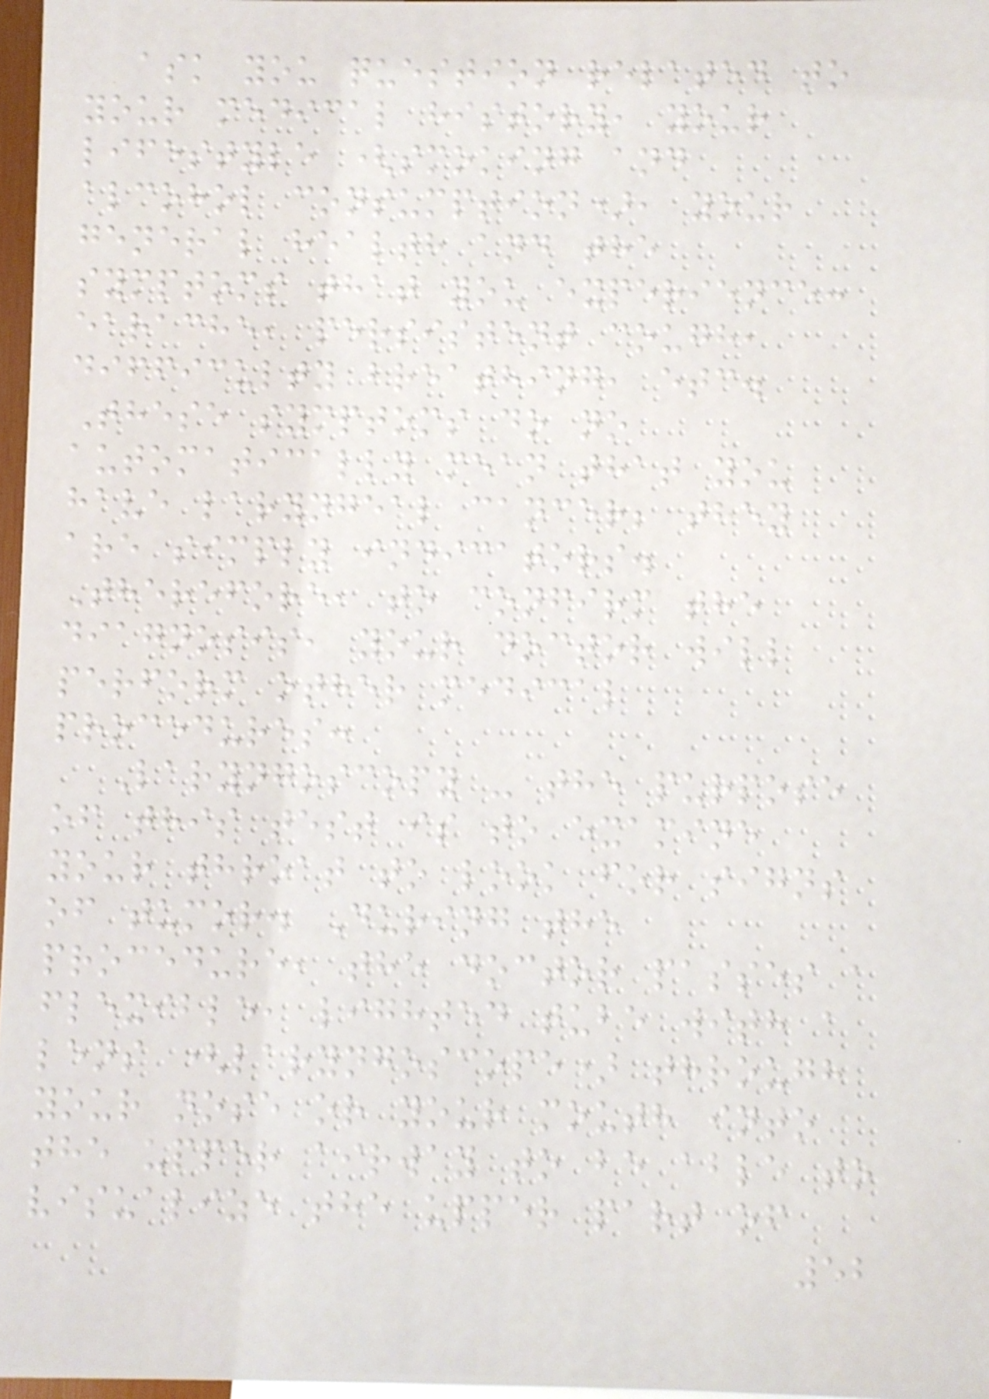ask you question related to
your medical history, your
lifestyle (smoking and
alcohol consumption), your
general health and the
symptoms that you experience:
earache, persistent cough,
difficulty breathing, etc.
These symptoms do no
automatically mean that you
have laryngeal cancer; they
are simply indicators.
Therefore, to confirm the
diagnosis, your doctor will
perform other medical
procedures:
Laryngoscopy - the purpose
of this test is to examine
your throat to look for signs
of tumor. During the
procedure, the doctor passes a
flexible, lighted tube with a
lens (laryngoscope) through
your nose or your mouth into
the upper airway to be able to
visualize the upper part of
52
